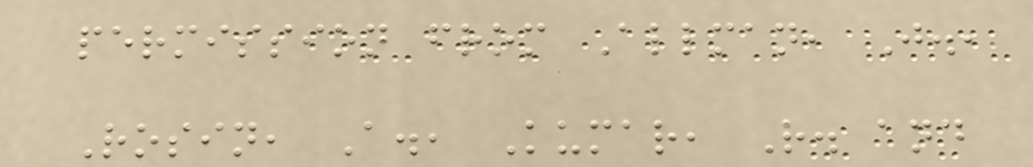permission from Allman, J.,
Rosin, A., Kumar, R. and
